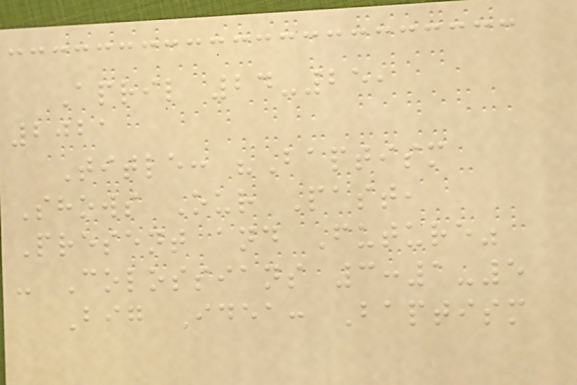April 24-25,
2021
Title: "Baptism
Shows Our Past,
Present and Future"
- Colossians 3:1-5
Big Idea: Baptism
